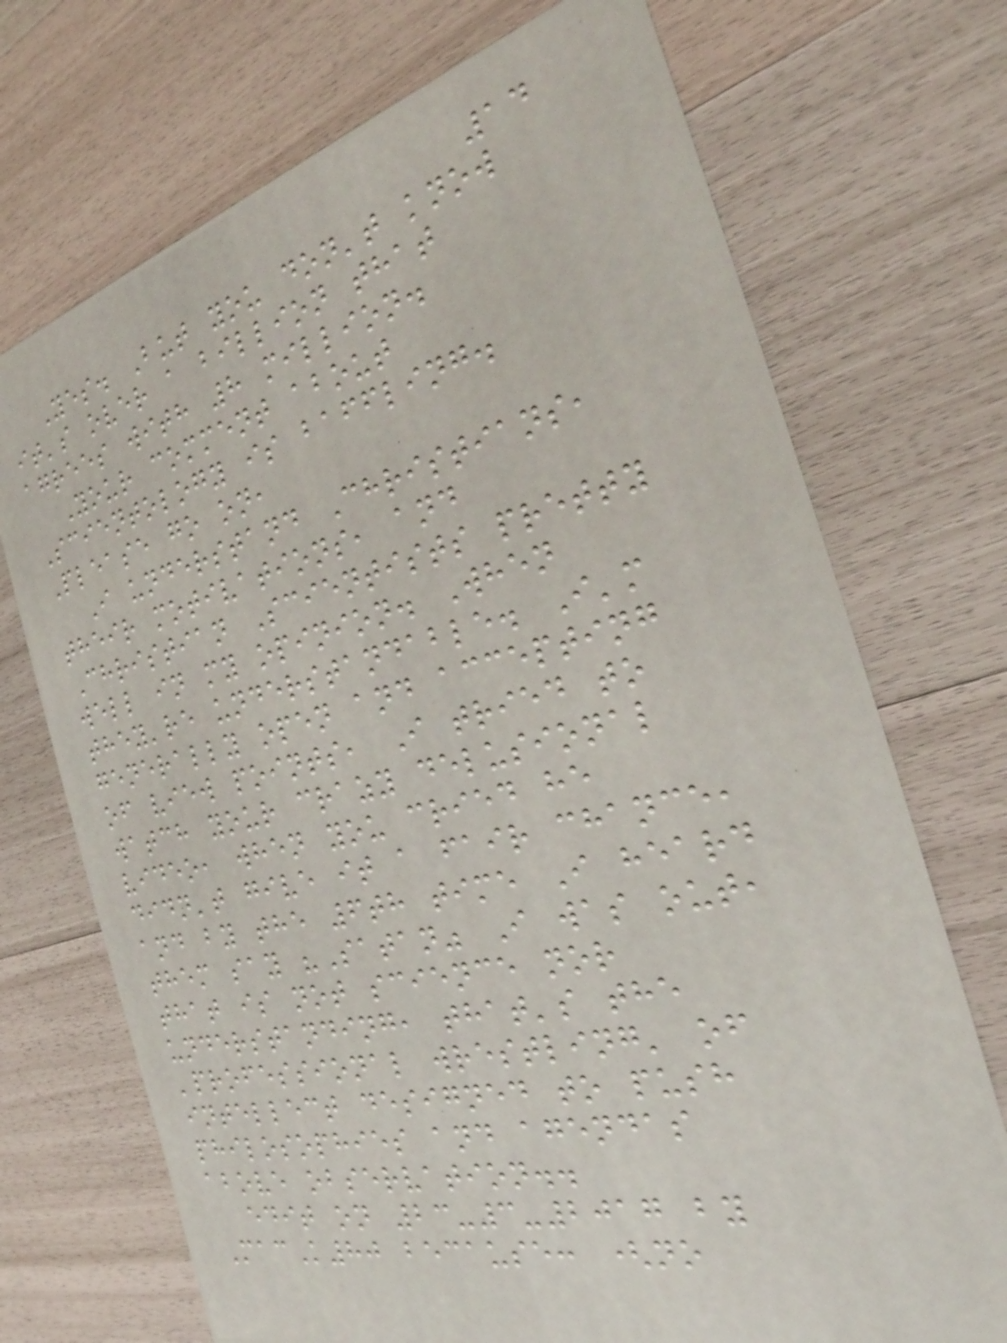14
Yes. But you don't know
it's over a billion that
agrees with 8 million.
Your comment about
Scientology is baffling.
Please go on,
I understand Christians,
their motivations, and
Christian Scientists pretty
well in my opinion. When
they're understandable. I'm
generally open and accepting
of view points, I tried to
watch your crazy delusional
video, when you cried he
didn't give it a fair chance,
and by the 6th time I heard
them say "Satan" I was out,
that is not science nor
understanding, that's the
'professional wrestling' of
intellect designed to push
philosophies and agendas
above observation..
edit on 23-3-2017 by
MacK80 because: (no
